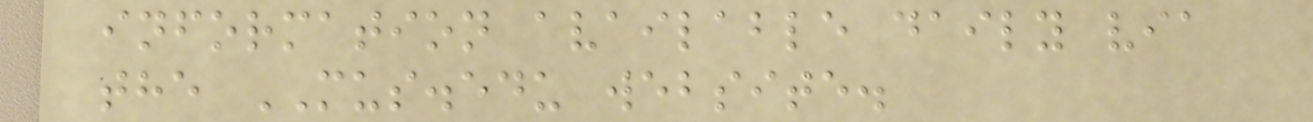information available daily via
the MUS.edu website.
